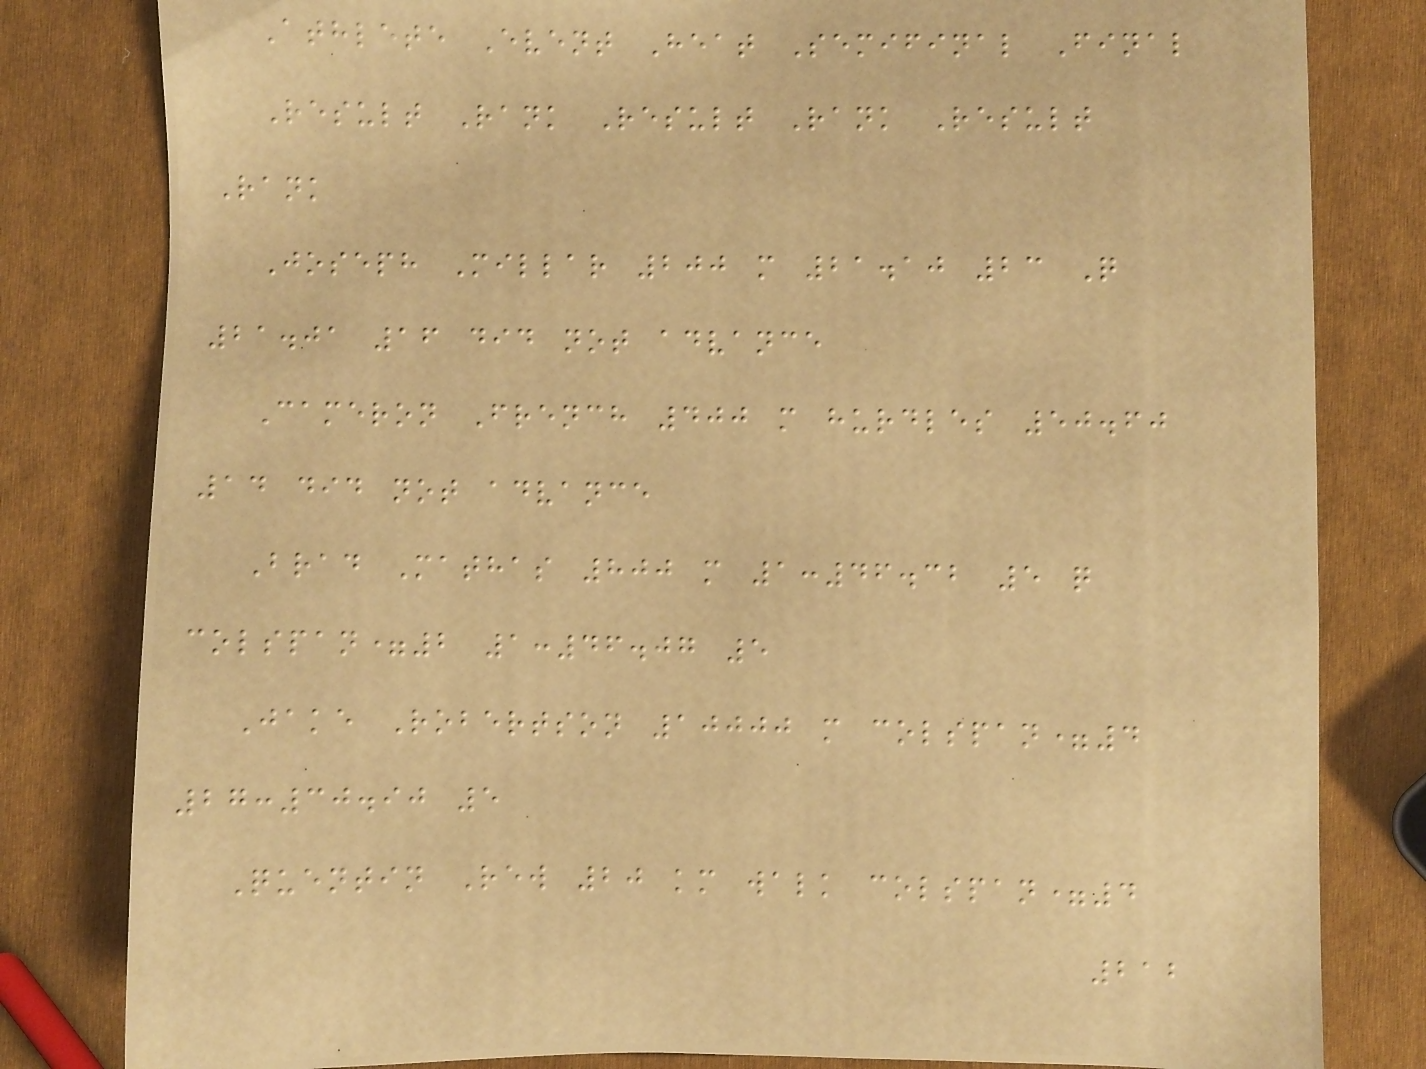Athlete Event Heat Semifinal Final
Result Rank Result Rank Result
Rank
Joseph Millar 200 m 21.10 23 Q
21.01 16 did not advance
Cameron French 400 m hurdles 50.60
14 did not advance
Brad Mathas 800 m 1:46.32 5 q
colspan=2 1:46.07 5
Jake Robertson 10000 m colspan=4
27:30.90 5
Quentin Rew 20 km walk colspan=4
212
